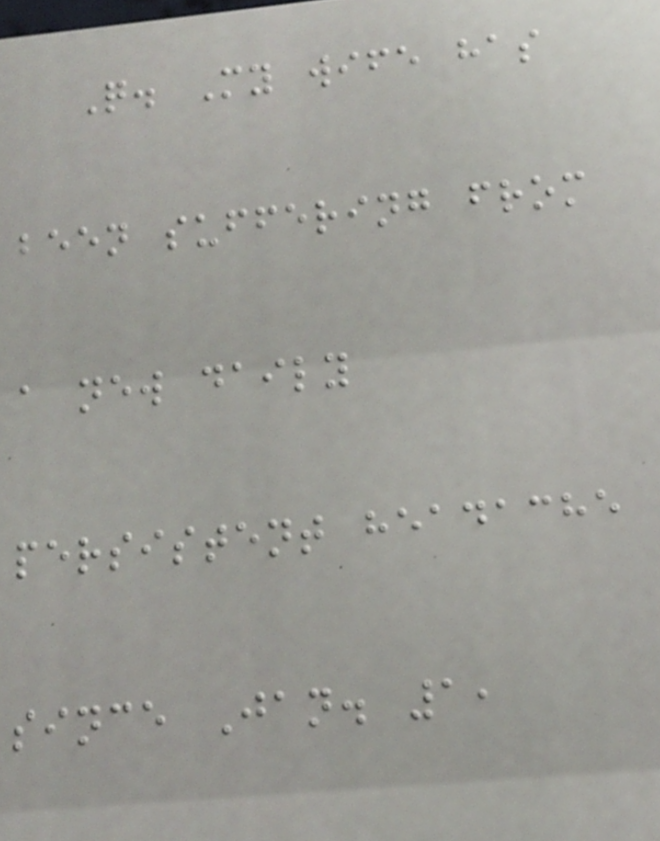Q. My wife has
been suffering from
a new daily
persistent headache
since Jan. 1,
